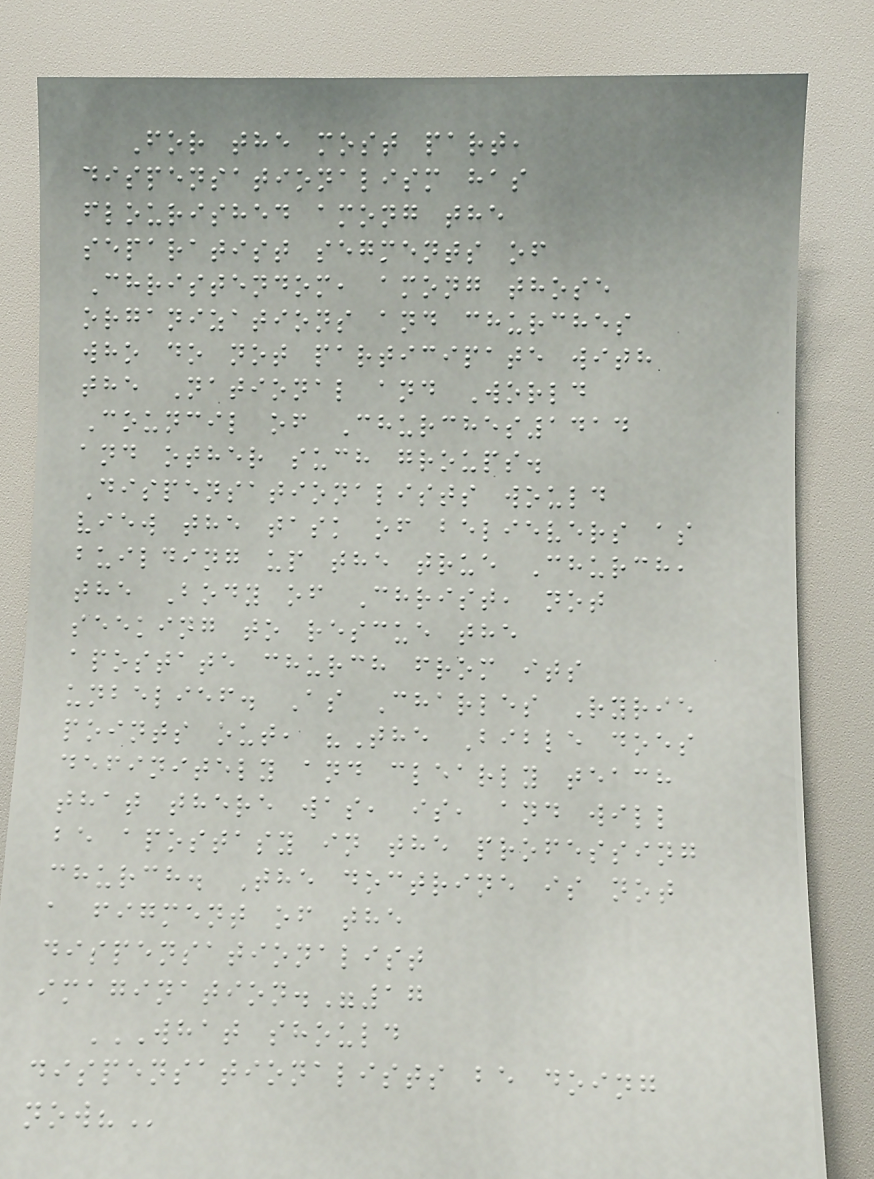For the most part,
dispensationalism has
flourished among the
separatist segments of
Christendom, among those
organizations and churches
who do not participate with
the National and World
Council of Churches1414
and other such groups.
Dispensationalists would
view the task of believers as
building up the true Church,
the Body of Christ, not
seeking to rescue the
apostate church from its
unbelief. As Charles Ryrie
points out, "The Bible does
definitely and clearly teach
that there was, is, and will
be apostasy in the professing
church. The doctrine is not
a figment of the
dispensationalist
imagination."17
WHAT SHOULD
DISPENSATIONALISTS BE DOING
NOW?
